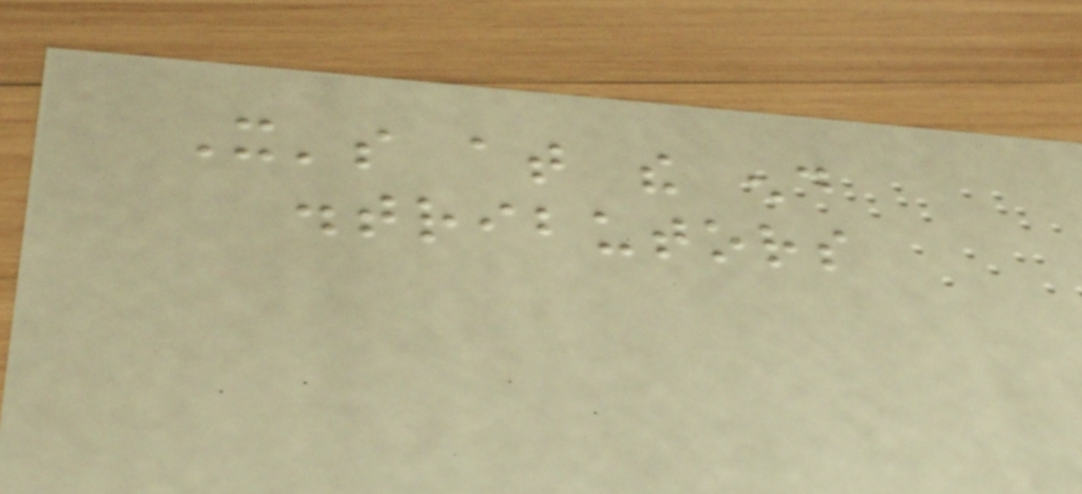It's at the end
distributors
